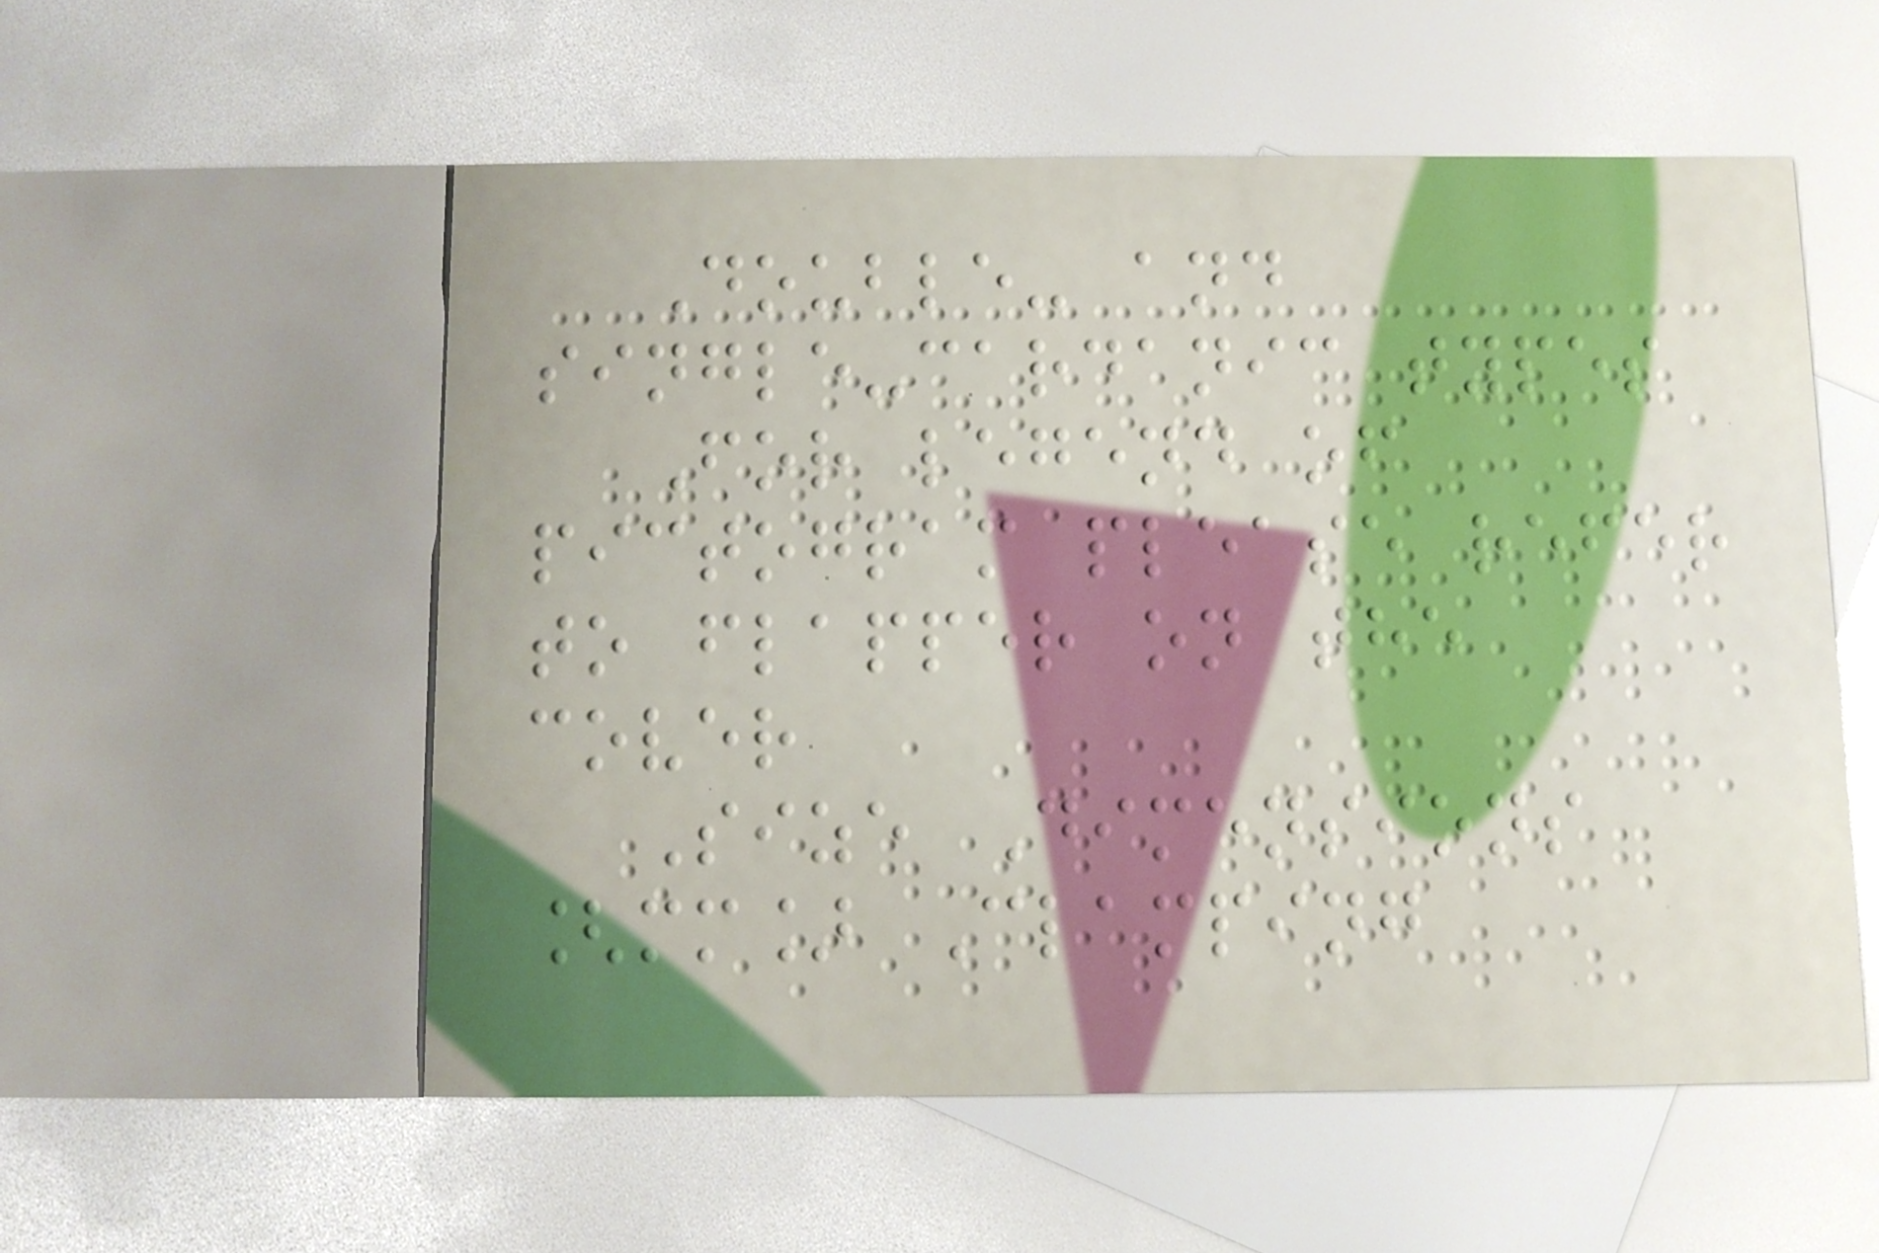Double- and
single-cardanic types
For legend of
pictogram please refer
to flapper on the
cover
Size Dimensions
[mm] Clamping
